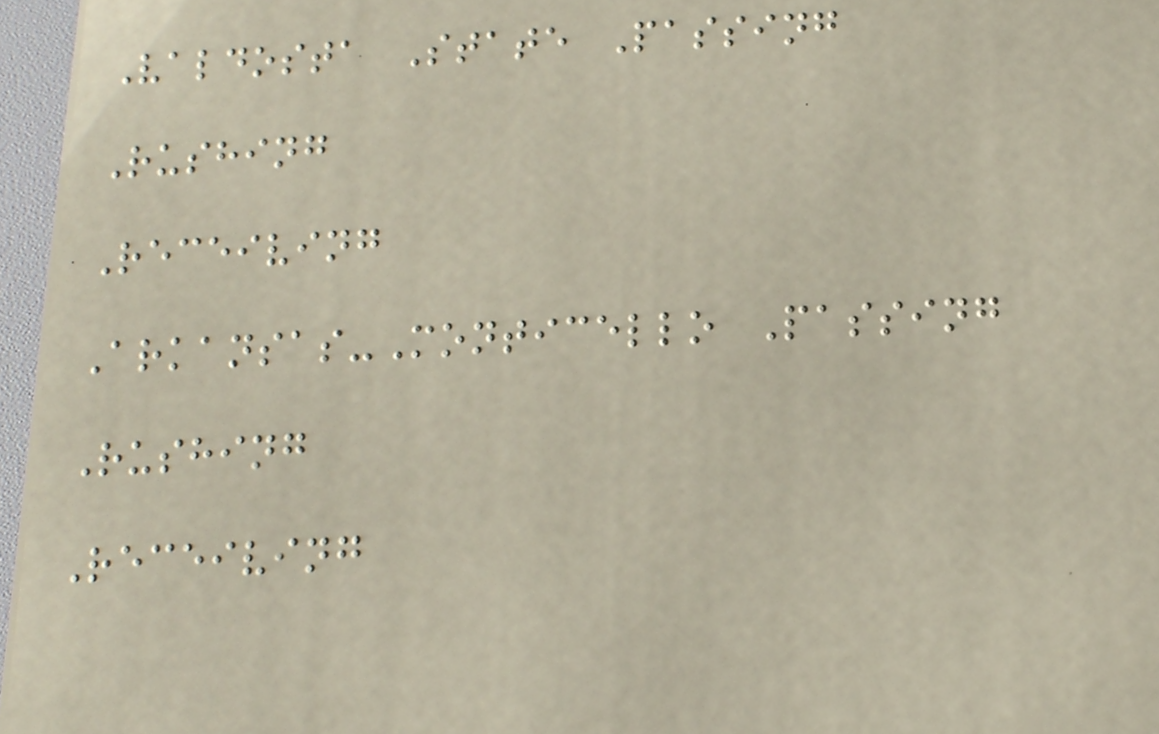Valdosta State Passing
Rushing
Receiving
Arkansas-Monticello Passing
Rushing
Receiving
